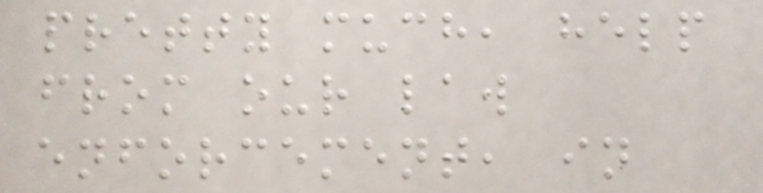pretty much, help
from our law
enforcement, in
